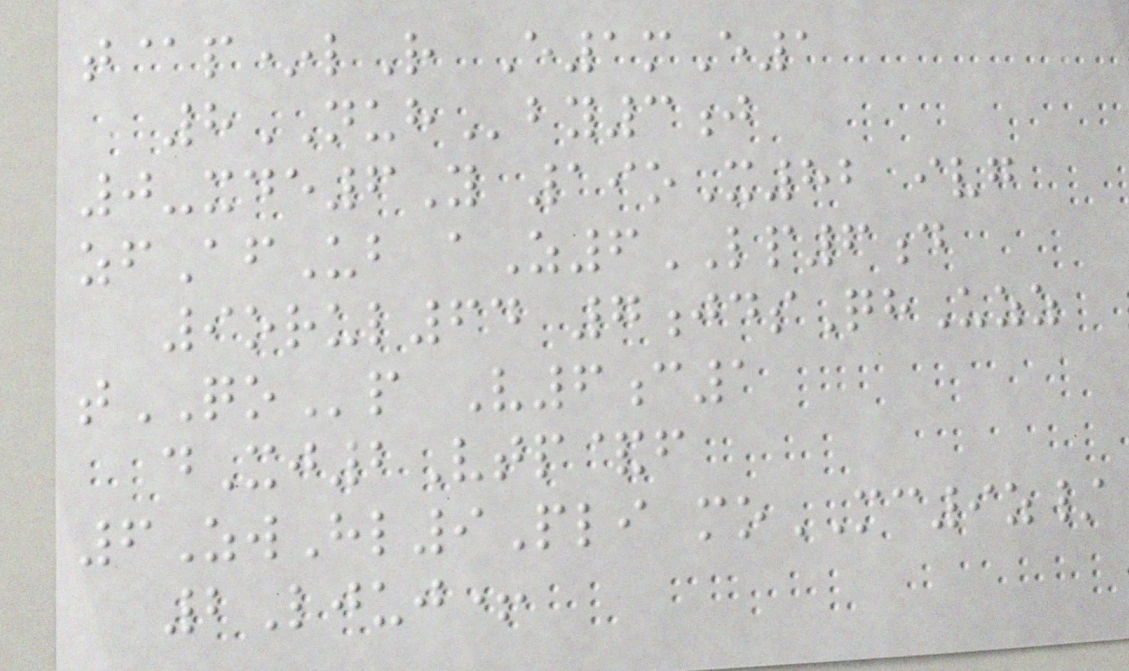t@p*lR E1mE1
8NUHby3j
0-xde6Y 19oX82 ivg
zfAfUb aZ6LP6d
9orul64 7jdsQhUzz
tQOp V6c1
dXj2Vtp&f
6ZwHl9Pli moMC9z/
2Ljuj+
